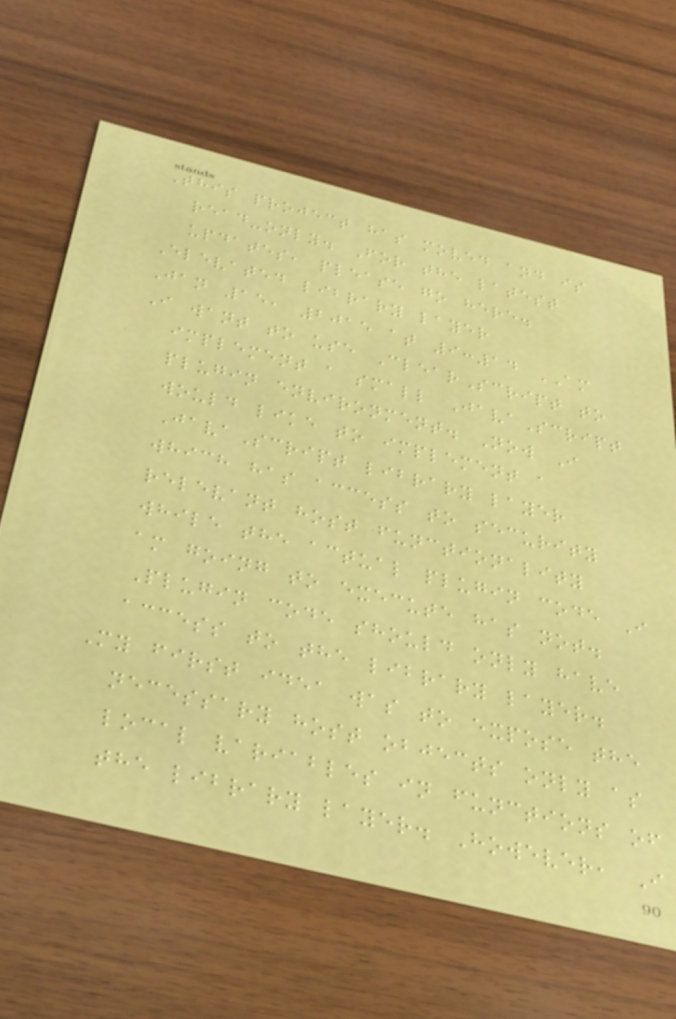This project has moved and is
read-only. For the latest
updates, please go here.
Elevated library layer
Jan 15, 2015 at 9:14 AM
I want to use ClearScript to
implement a small JavaScript
plugin environment. Now I
would like to implement a
JavaScript library layer
which has access to security
relevant host functionality
while the actual plugin code I
am going to execute has not.
Plugin code should only have
access to the library layer.
My first idea was to expose the
necessary host objects only as
local variables in functions of
the library layer. However, I
